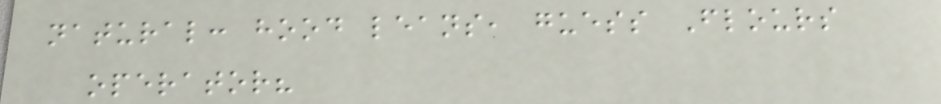natural: hood leans, guess Flours
operator?
